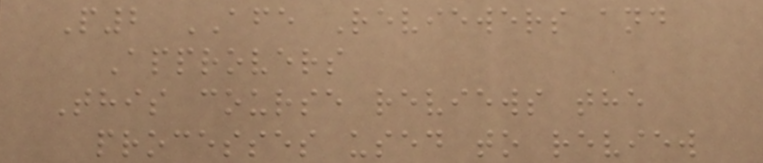P2 AFE Reviewers and
Approvers
This course reviews the
processes used to review
